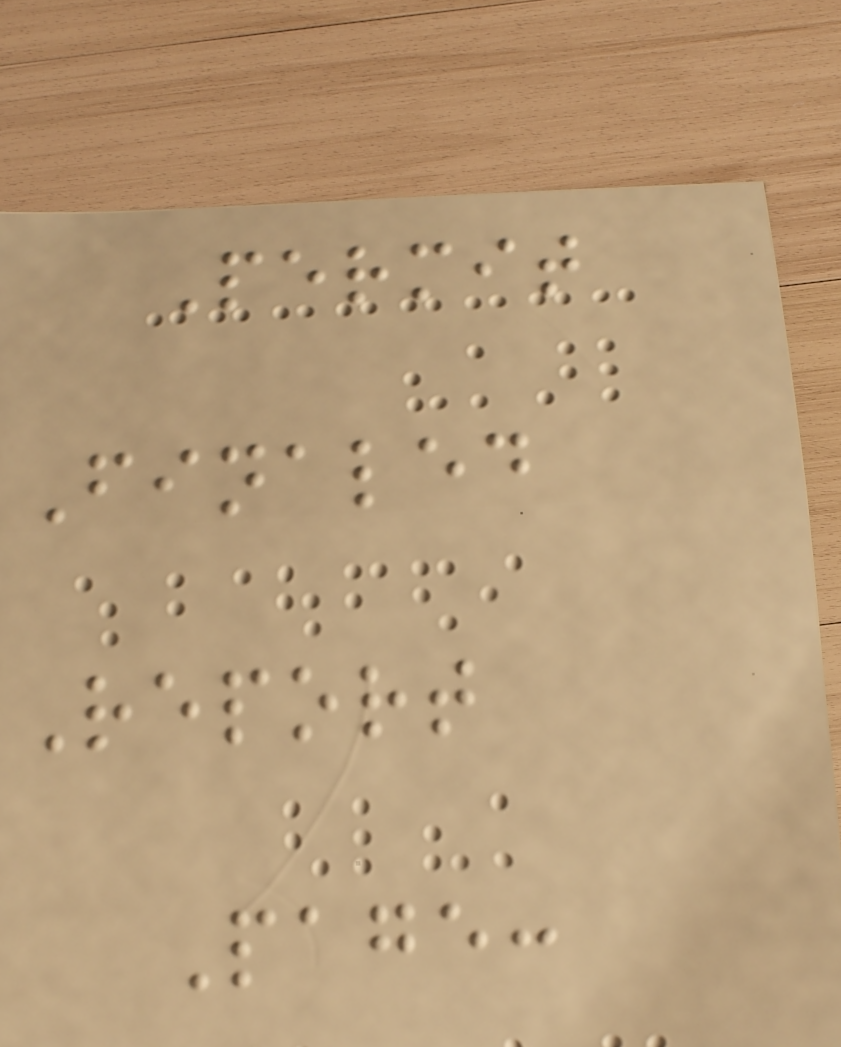Permit
Finaled
Report
Page:
